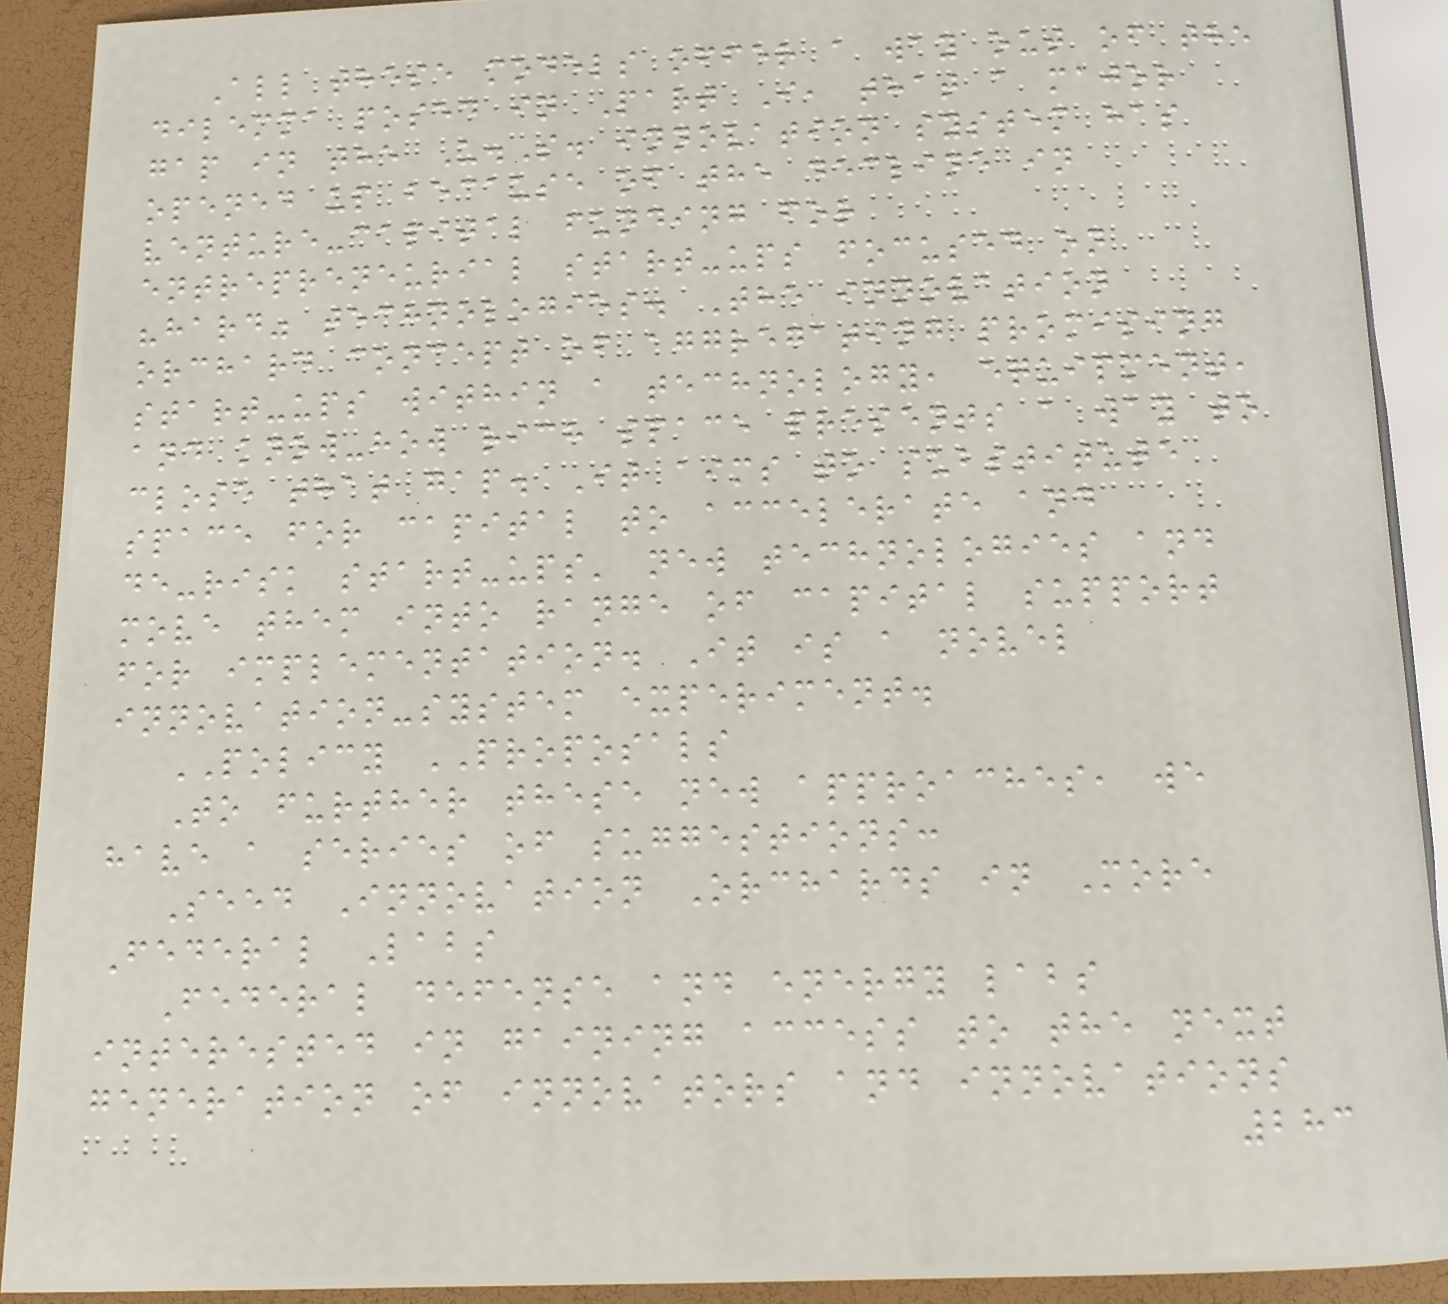All these models offer a way out of the
dilemma posed in Part I, that a major
gap in the U.S. innovation system has
opened up because of the decline in
venture-capital funding for
entrepreneurial start-ups focused on
"hard" technologies. The innovation
orchard concept of aggregating promising
start-ups within a technology, equipment,
and know-how rich space presents a way to
close that gap. It aims to substitute
space for capital to accelerate and
de-risk start-ups' new technologies and
move them into range of capital support
for implementation. It is a novel
innovation-system experiment.
POLICY PROPOSALS
To further these new approaches, we
have a series of suggestions:
Seed Innovation Orchards in More
Federal Labs
Federal defense and energy labs
interested in gaining access to the next
generation of innovators and innovations
283
